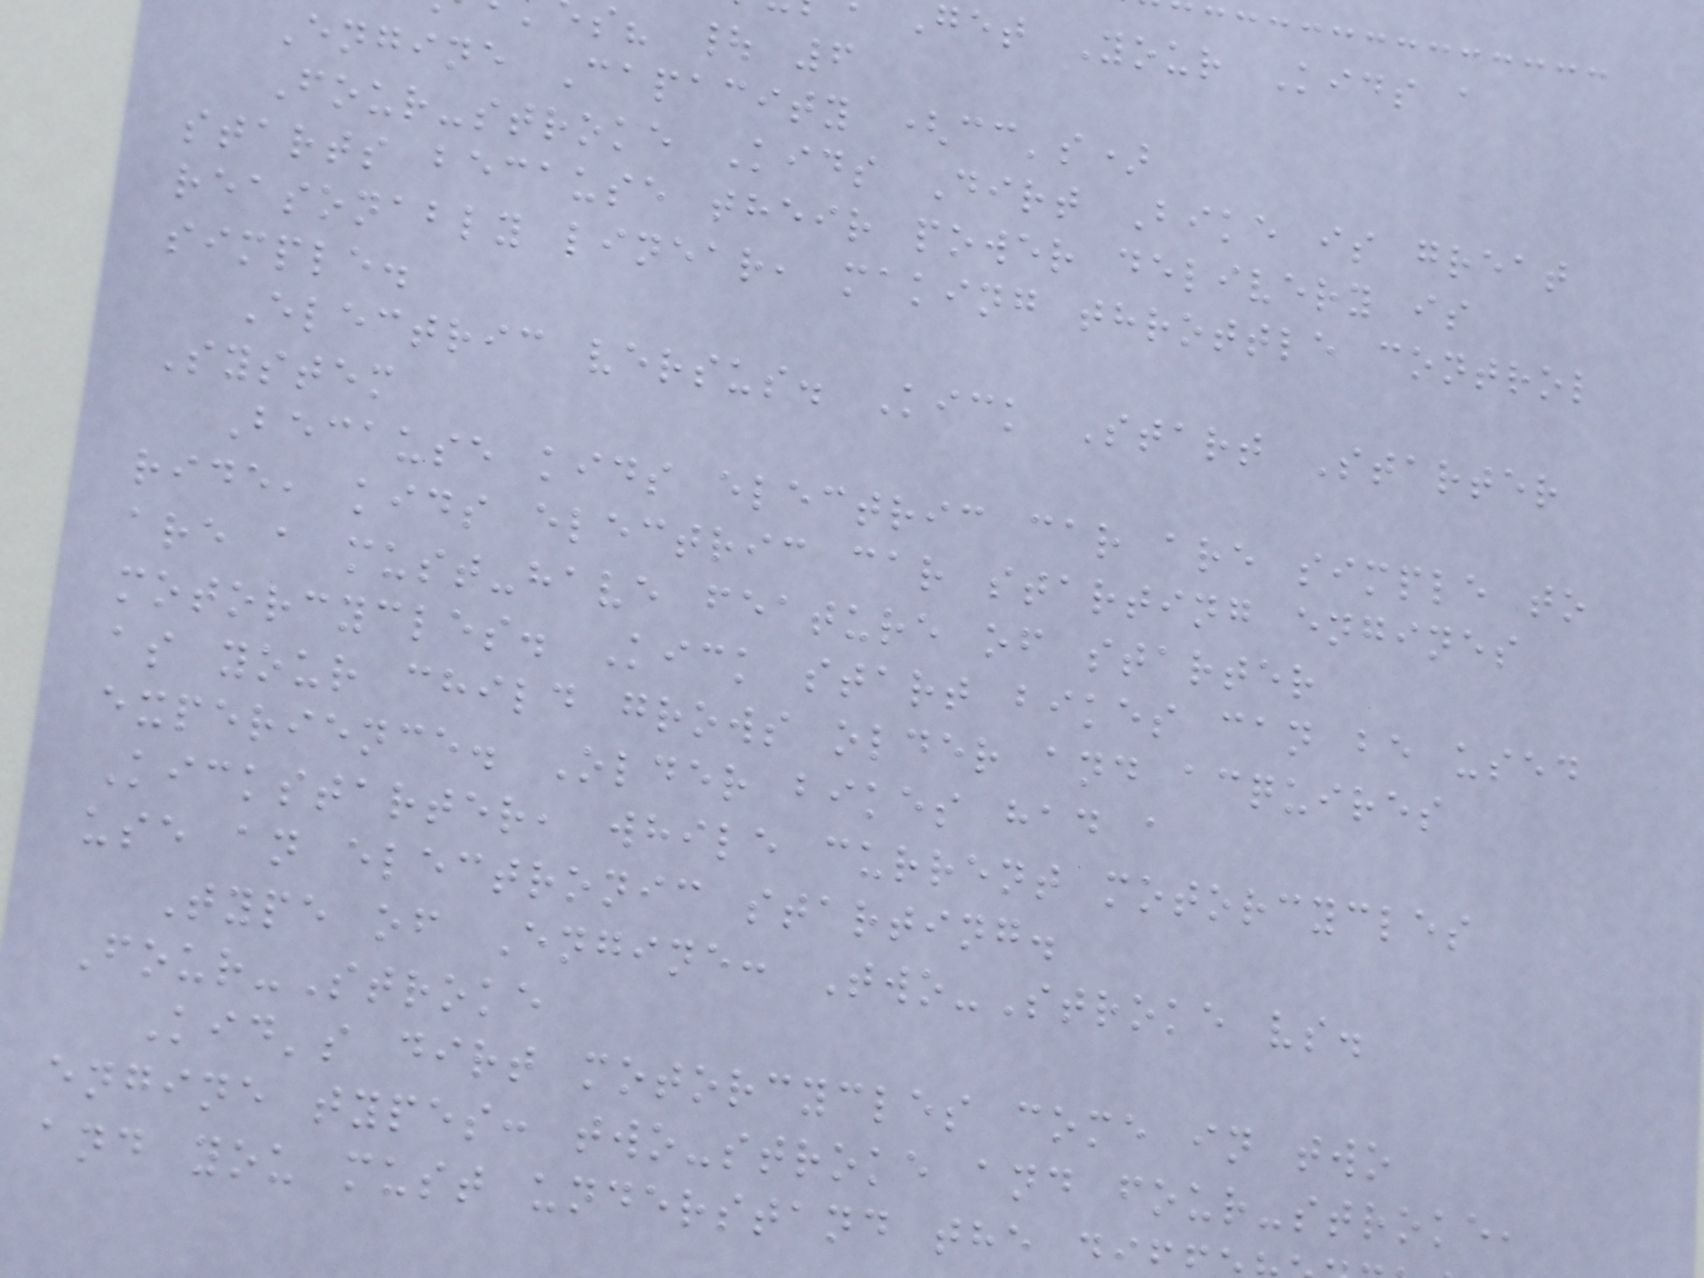get Your Kids a
s? | 6
Engine Capacity (cc's)
Four-stroke Kids Dirt Bike is great
starts because their power delivery is
reasonably linear, making throttle control
simple.
Electric versus. Kick Start Starter
System
Because kids electric car are simple to
ride, kids electric car starting engines
are a must-have feature of starter
motorcycles. Kick start bikes can be used
as your child grows older and acquires
experience. Older bikes had a
Kickstarter, while current motorcycles
use an electronic starting.
Type of Engine: Two-Stroke vs.
Four-Stroke
Kid's dirt motorcycles come in two
engine types: two-stroke and four-stroke,
and you must understand the di
